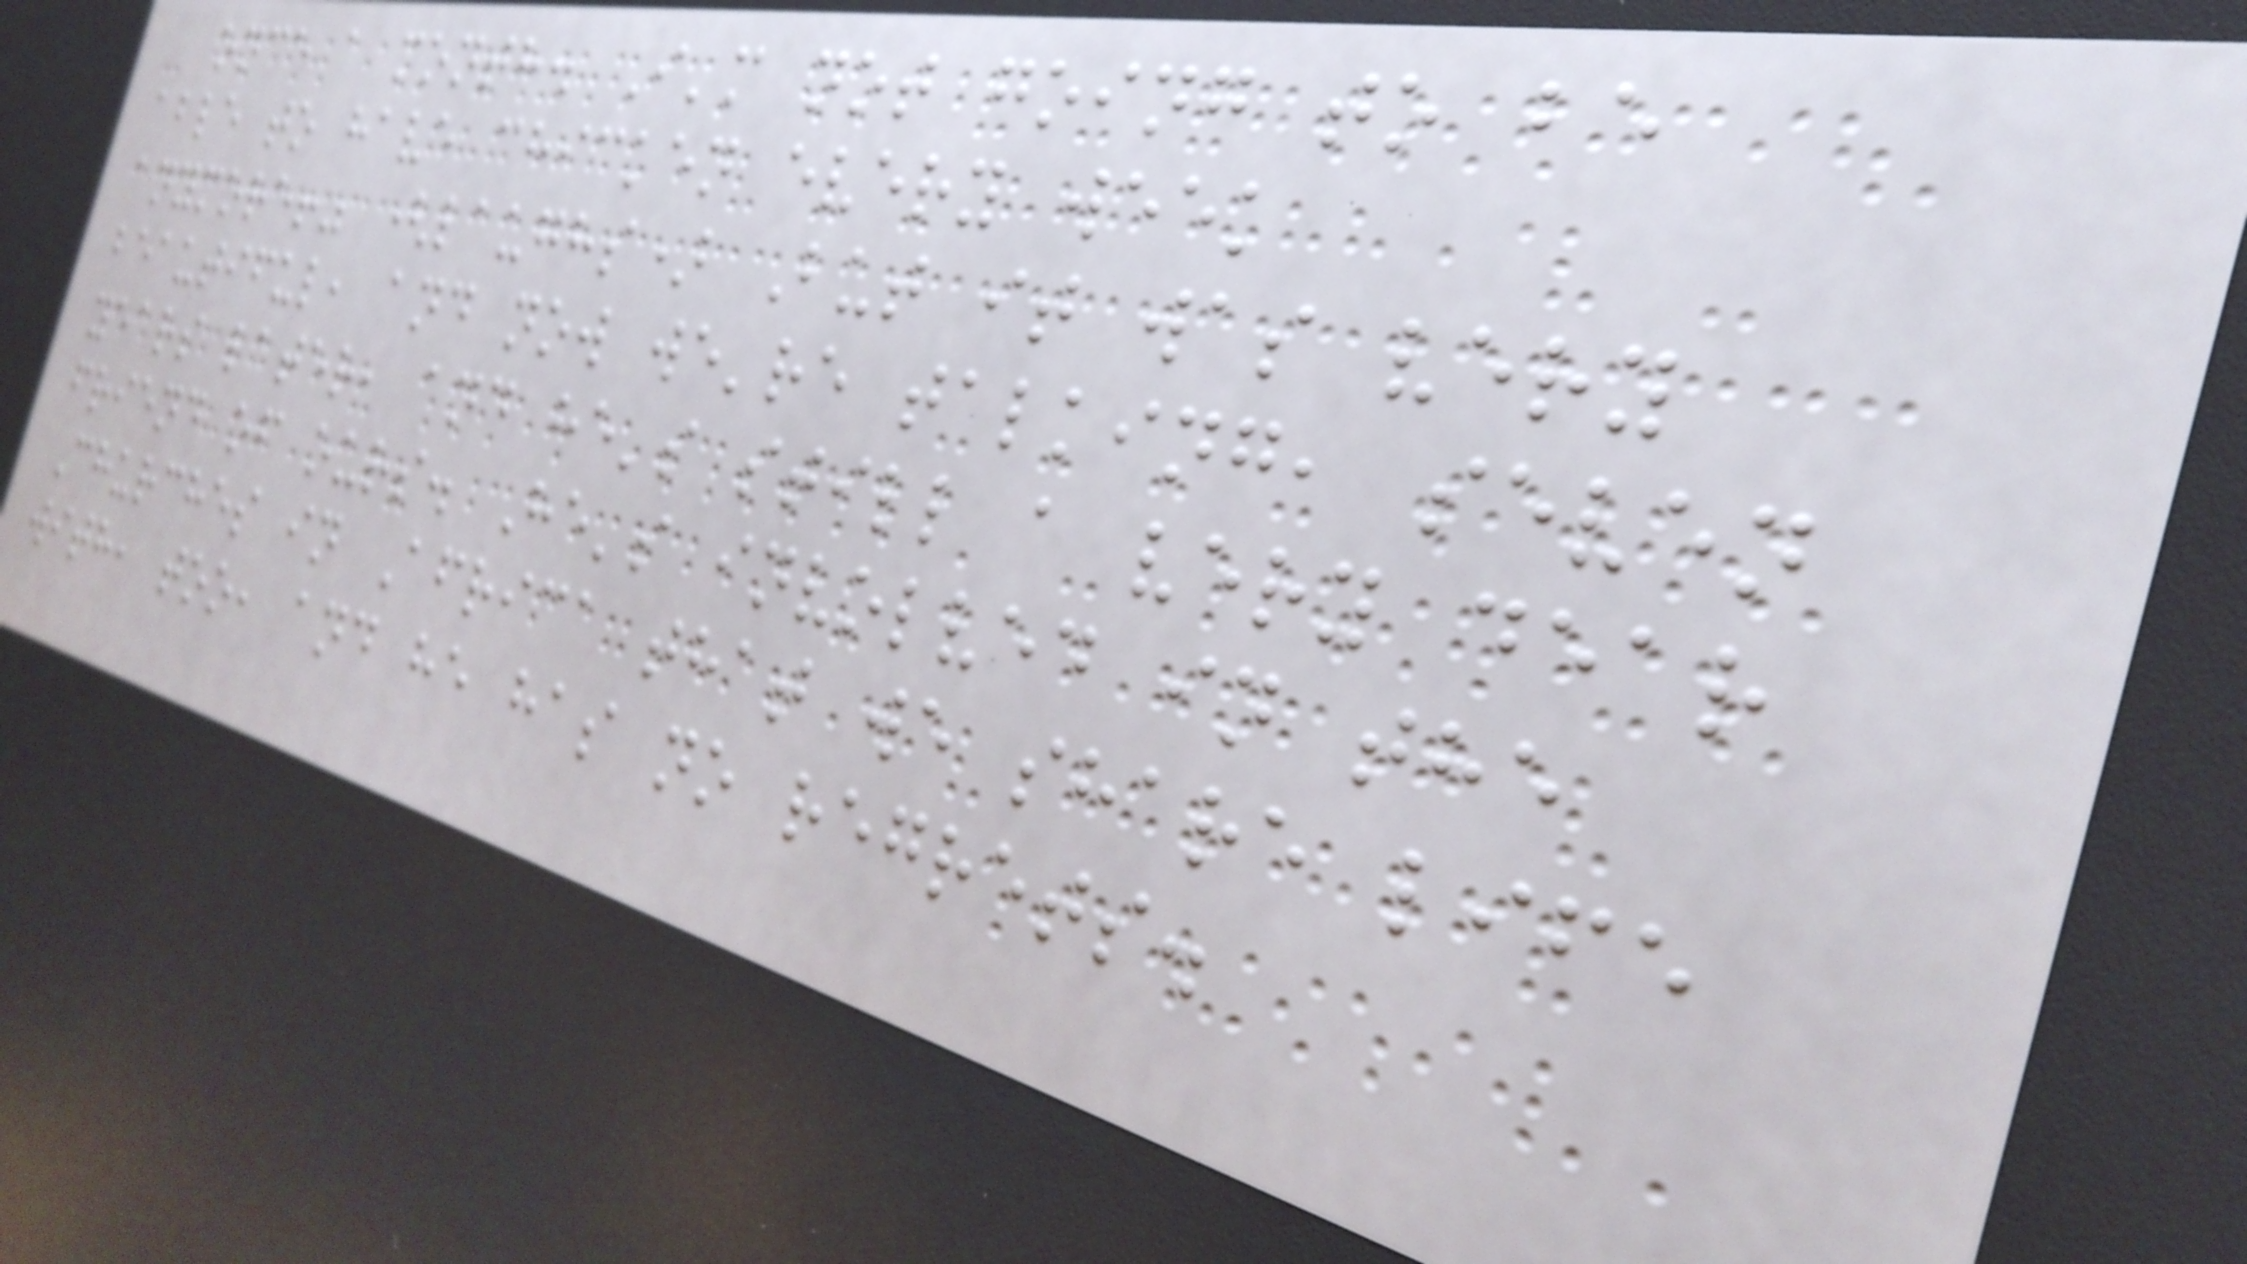once a month. I'm not going to be
able to have chicken every week
anymore!" (laughs) But it was very
beautiful, and now we're talking, seven
years later, and he's still a very dear
friend of ours. He's involved in the
Churches in Africa that we share life
with, too, and he has no regrets.
